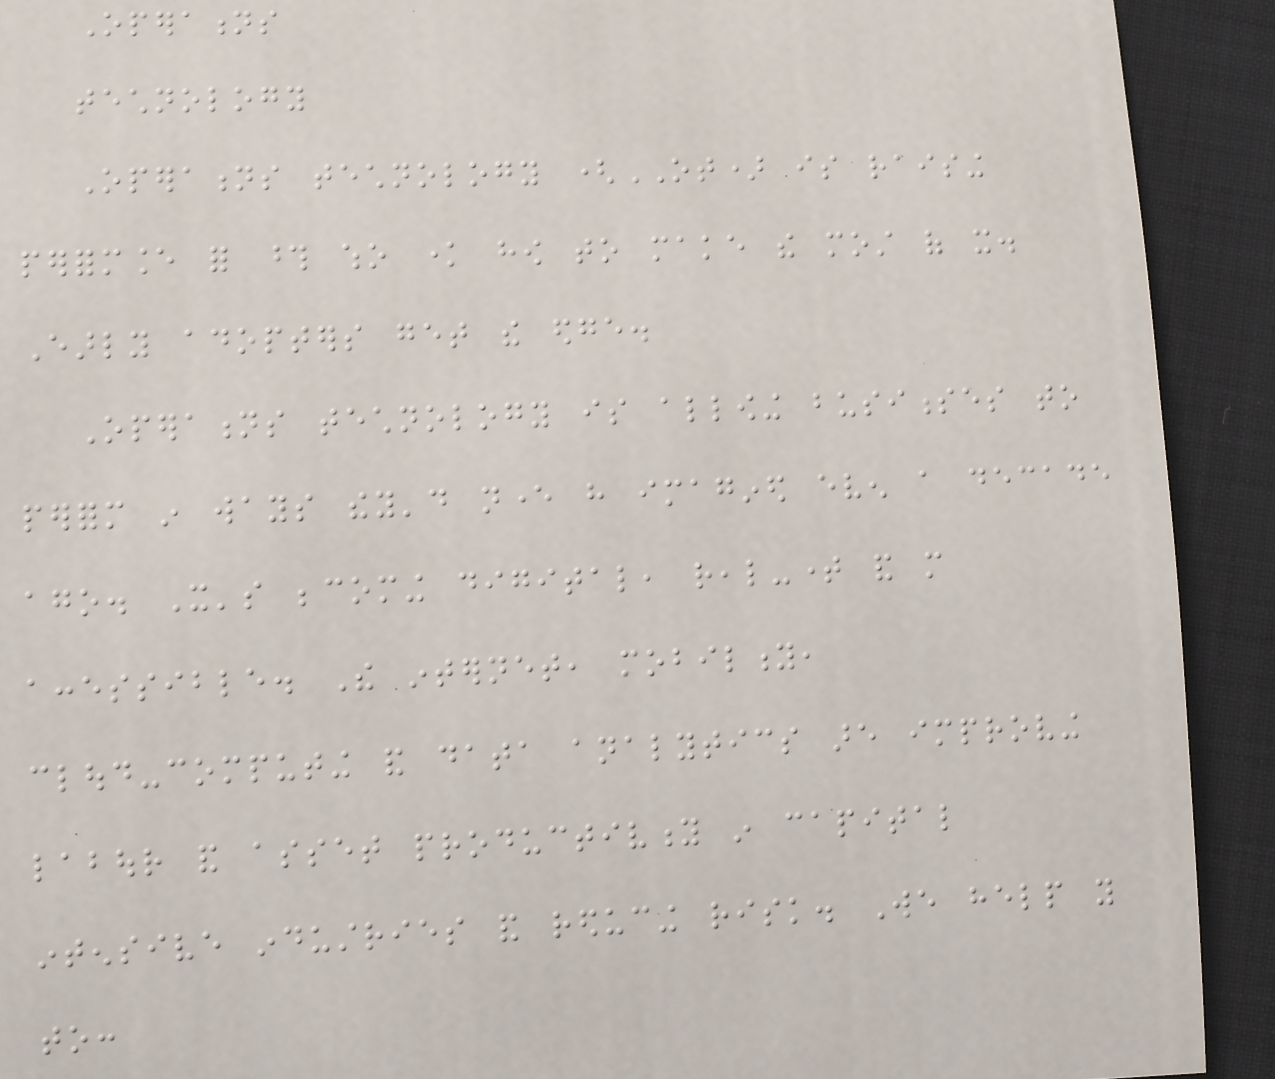Operations
technology
Operations technology (OT) is raising
performance for those who know how to make the most of it.
Early adopters get the edge.
Operations technology is allowing businesses to
perform in ways they'd never have imagined even a decade
ago. It's becoming digital, real-time and more
accessible. The internet, mobility,
cloud-computing and data analytics are improving
labour and asset productivity in capital
intensive industries and reducing risk. We help you
to:
